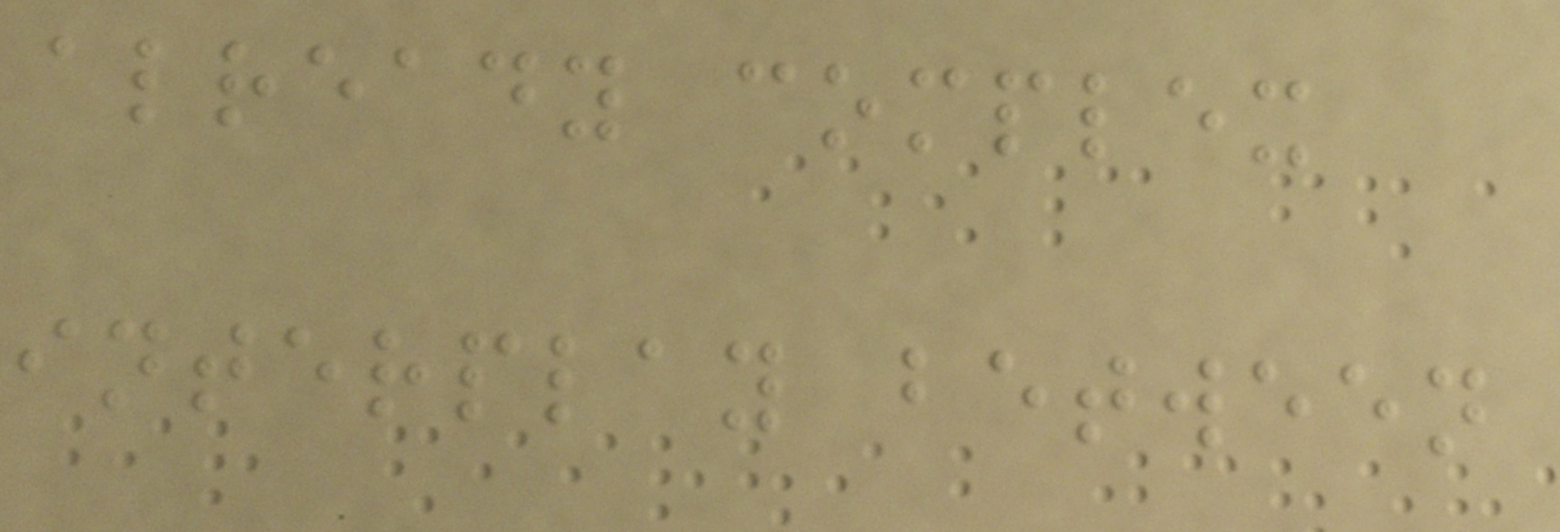already complex
interplay between
